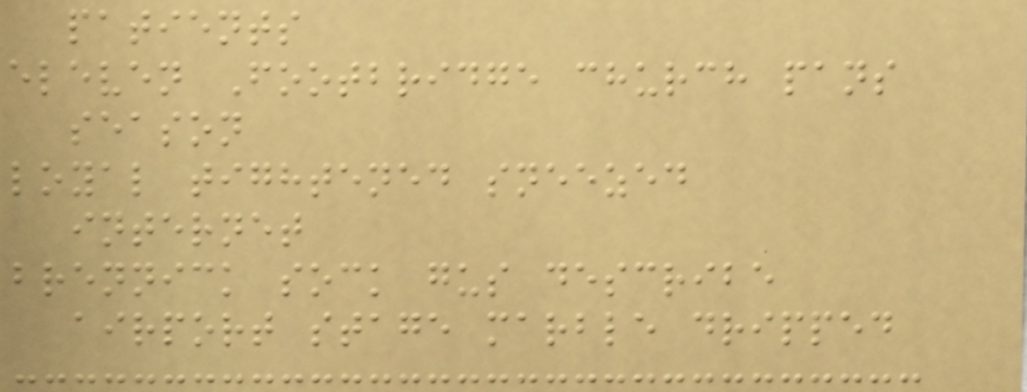patients
eleven Footbridge church pans
season
loyal tightened sneezed
internet
brennick sock gus describe
airport stage marble dripped
